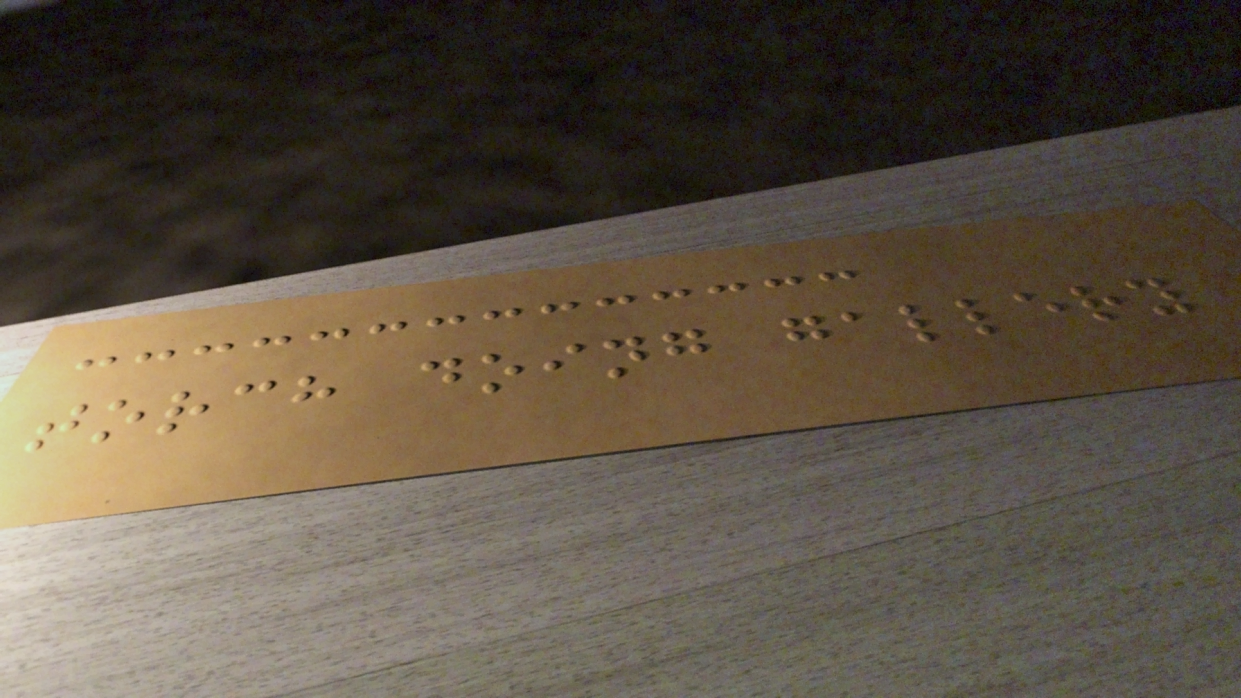torch doing gallery
